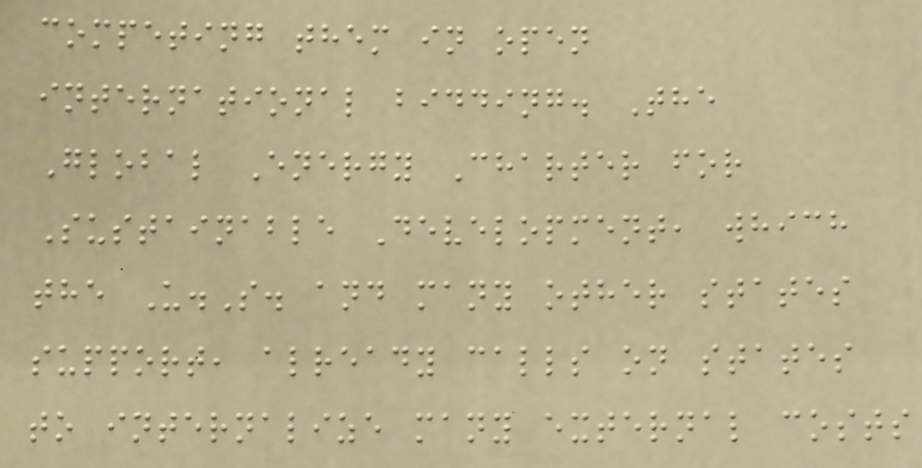competing them in open
international bidding. The
Global Energy Charter for
Sustainable Development, which
the U.S. and many other states
support, already calls on states
to internalize many external costs
